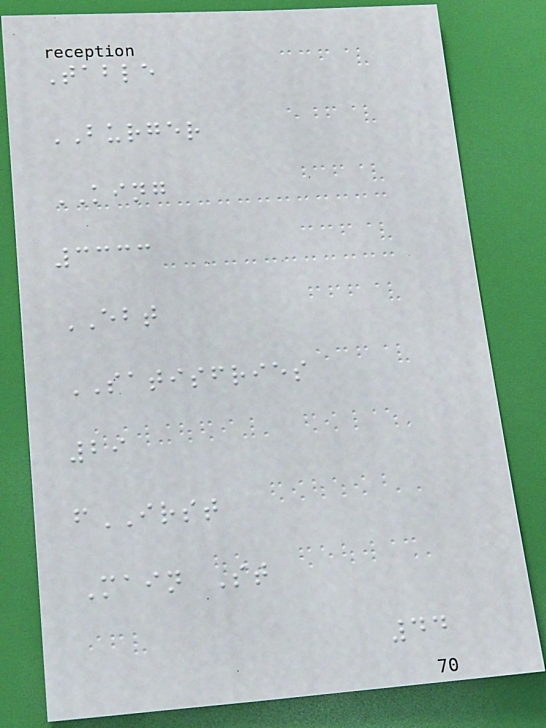Table
BURGER
KING
3333
EBT
SATISFRIES
29
fIRST
Main St
44
